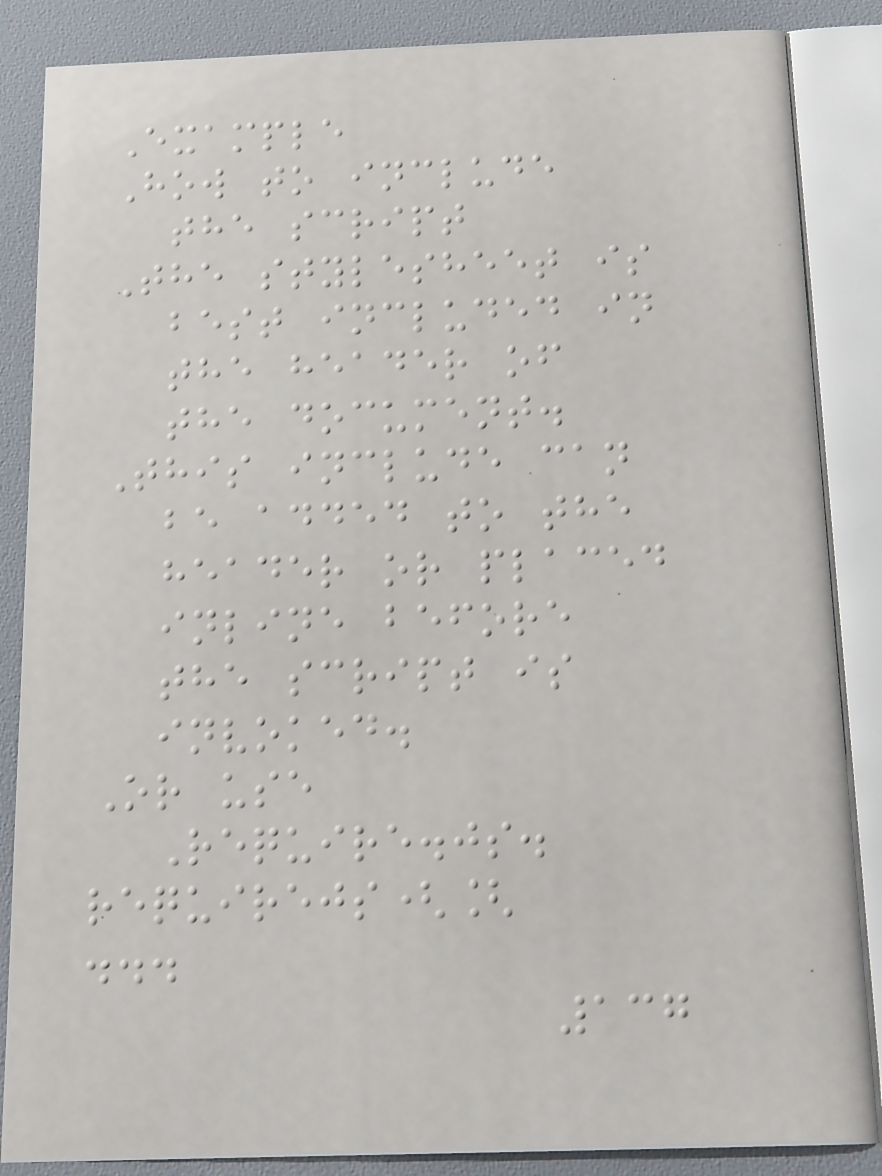Example
How to include
the script
The stylesheet is
best included in
the header of
the document.
This include can
be added to the
header or placed
inline before
the script is
invoked.
Or use
Require.js.
requirejs([
...
137
